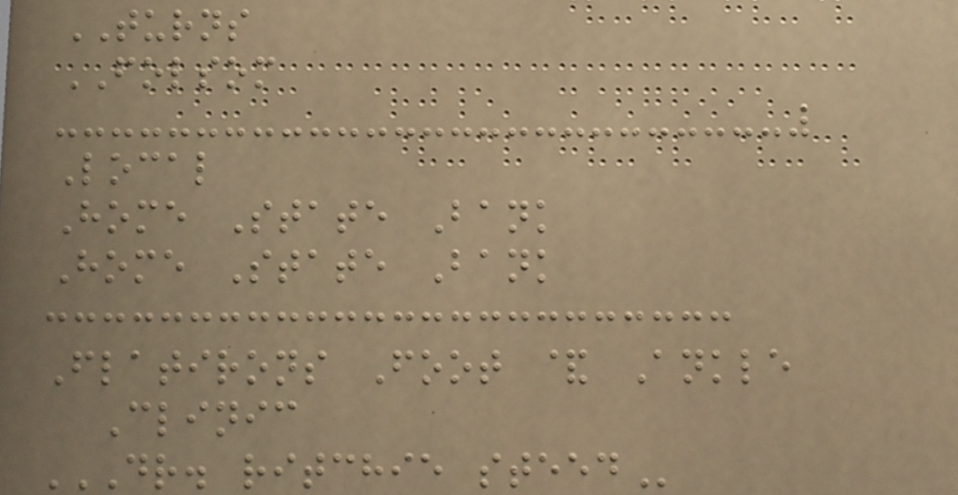TURNS
FOLSOM
Local
Home State Bank
Home State Bank
Flatirons Foot & Ankle
Clinic
DR. RITCHIE STEED
